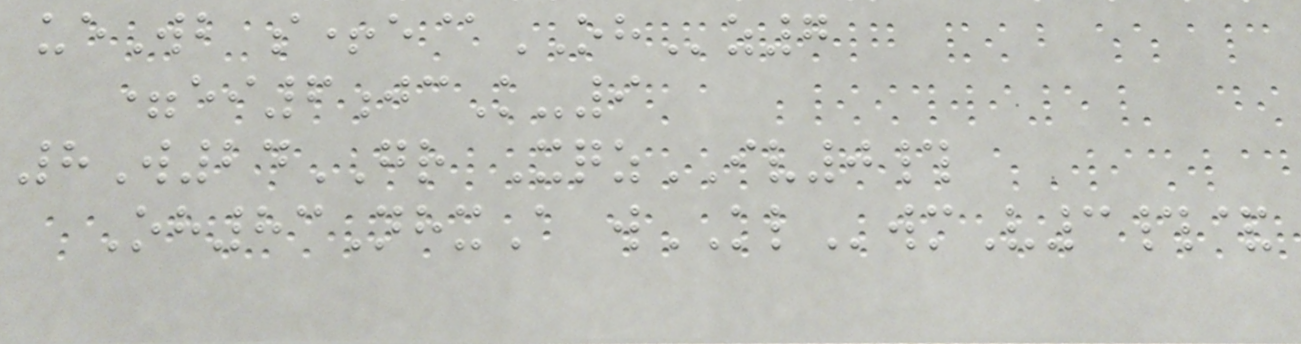ueWb s+e@OHz7
=ei6jcK-9
8W24GR XqzIV0#
Oh83NhxA wKLwmV3#&
